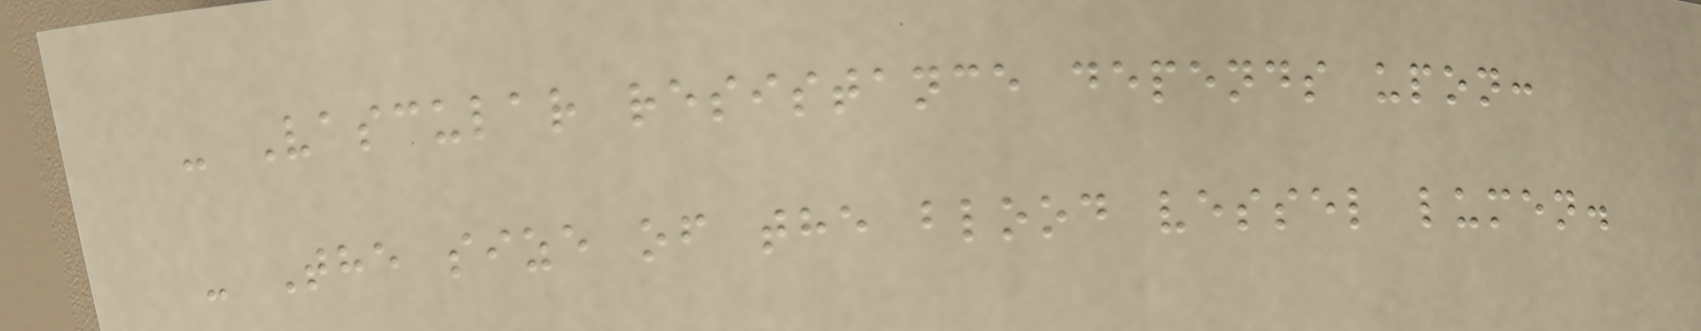- Vascular resistance depends upon:
- The size of the blood vessel lumen.
